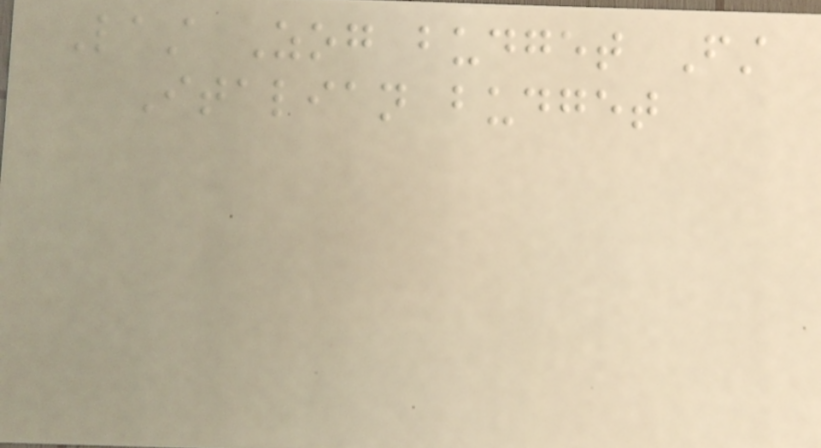Last Zog budget First
Italian budget
